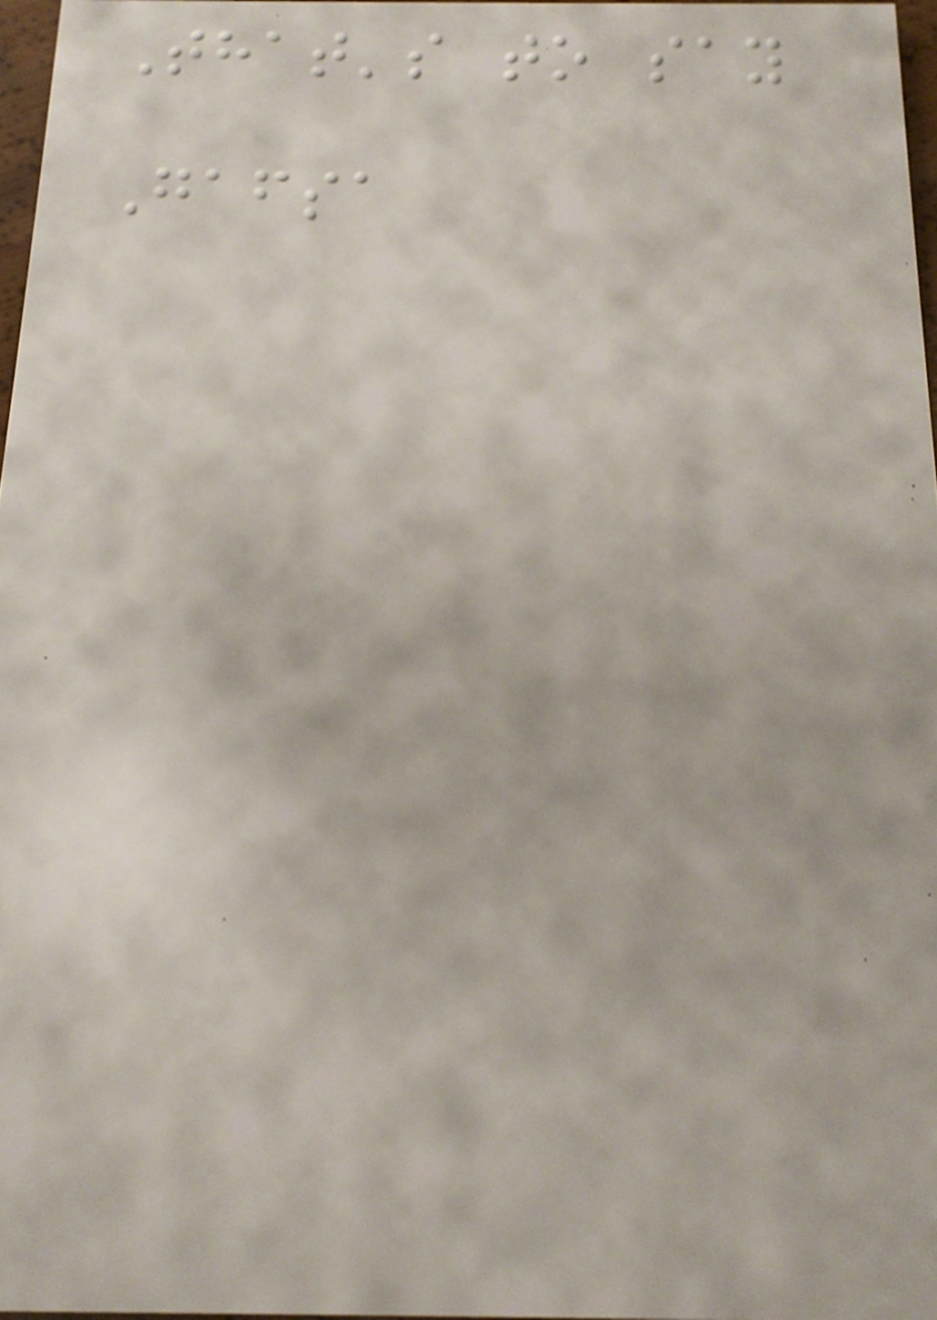That's to say
Gafsa
